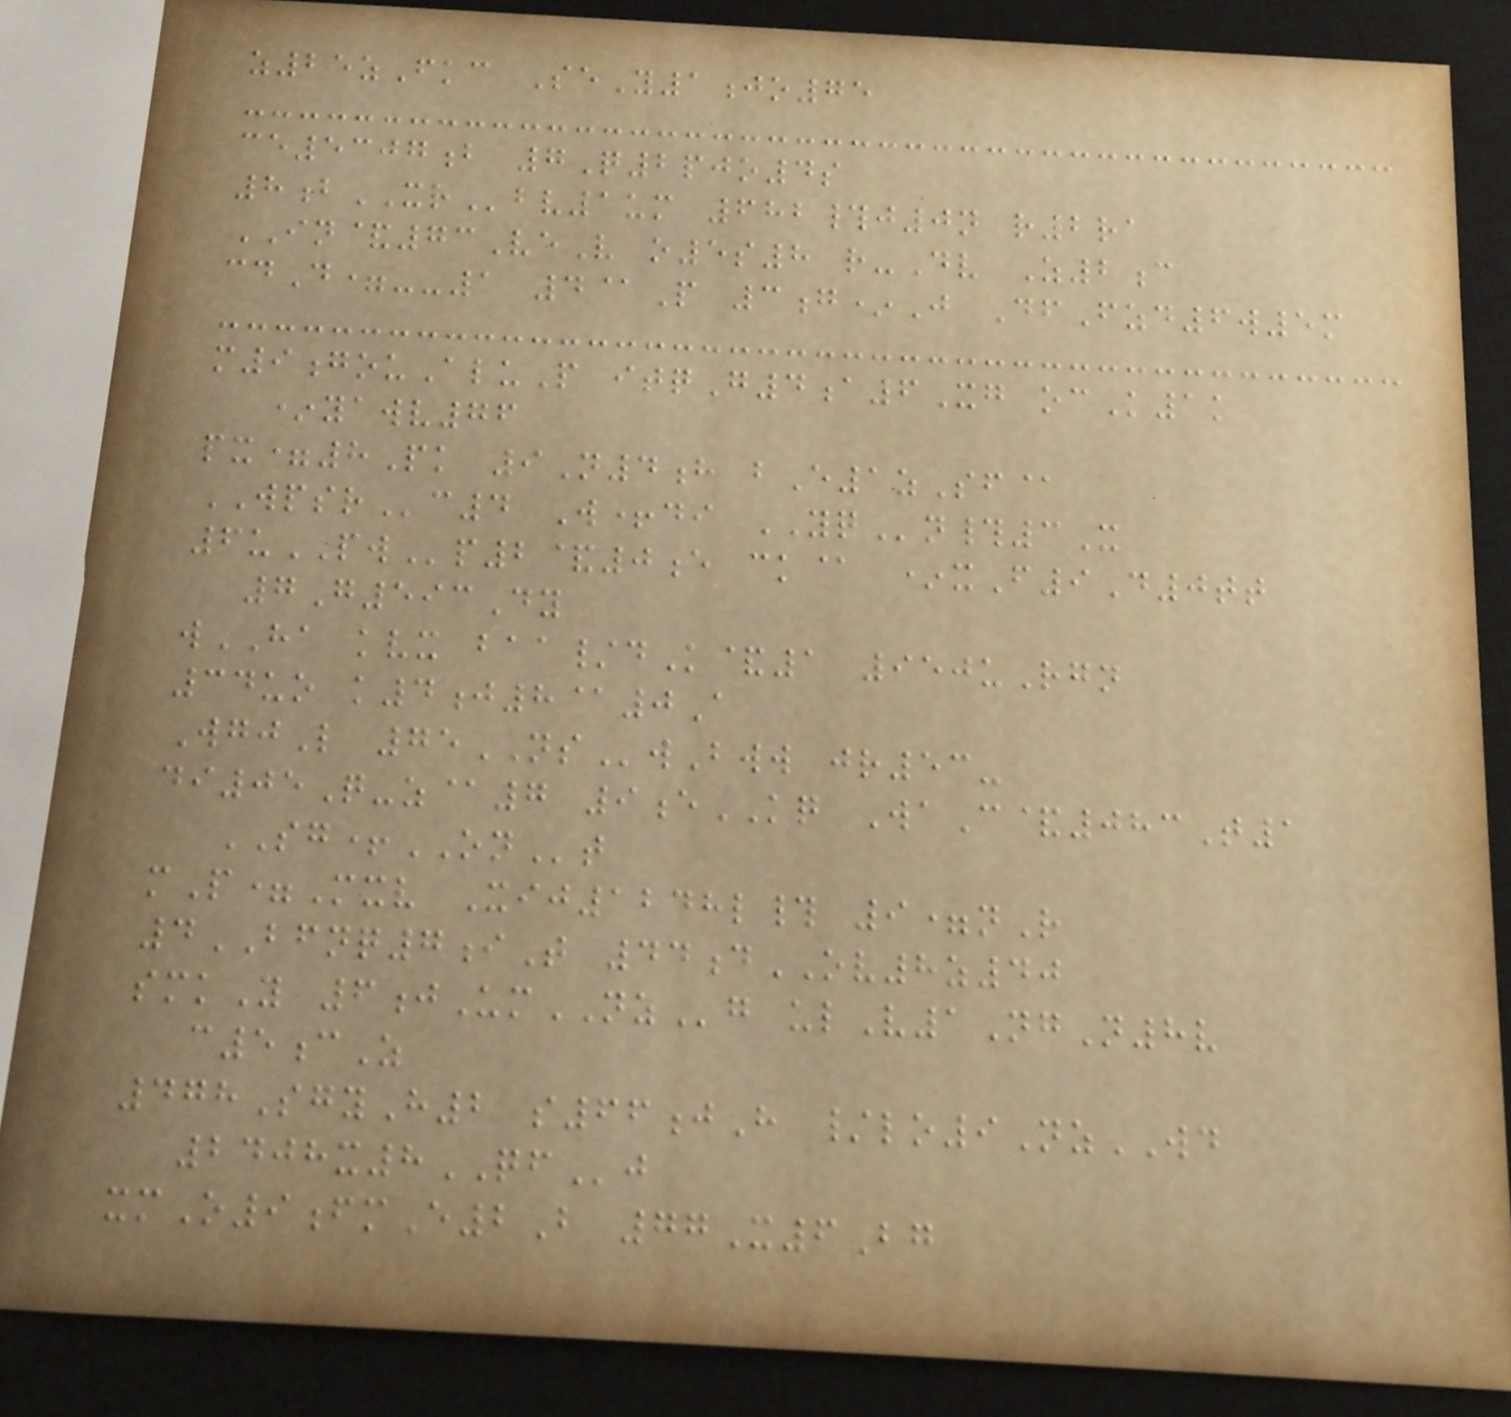z25zFkc SeY1jo75
ce5307b 7Q2pjo4s
8bXRbv1um 682#j0n r2ra
IN&73VeV o5s8 r-Dv Z2c
cdD=--1 4@P 3g*J DfFzd6w5m
m9gouAluP itqG4a6Xg ocK1k
*yawv76
px=8Pk 9N4h bE1zSf@
WPSRc4 W+di YQn#3X
6uPWp2&0e ck@ *xF9D0tt
7G593Dy
wHA kvx baa/dK&1 950uRgn
34uo k4j8@0A
WgjL 75NSwBww jr53-
di05Q-z@7 9eKQ WaC&083T1
SG+ONt
mP=Mxv Xij1248l# 9=nR
4BFNQ7iT 44dOV8z40
smkY 6jUmNZg ulV1NgN8v
c5cZ
478SgyH2 s66jH /lo9NzWD
2408x8QFj
xmO9fmE2B 77X6Bg
